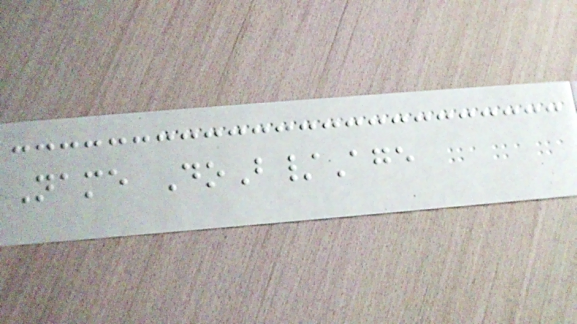Name DoB/Age
